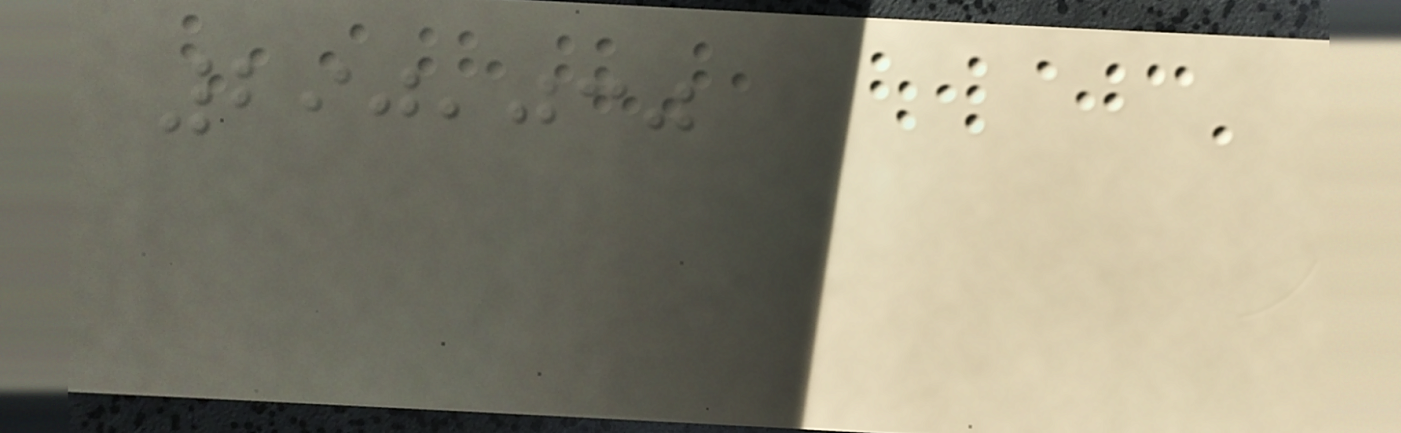290,030
